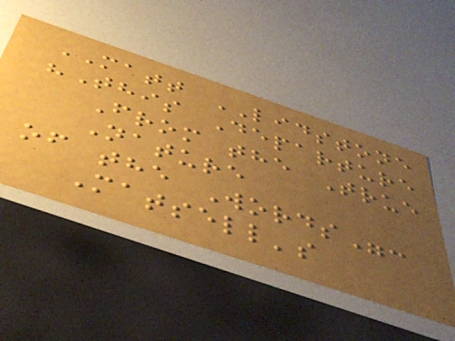MATT LIDSTONE
"This Departure
From the True
Nature
of the Words":
Matsell's
